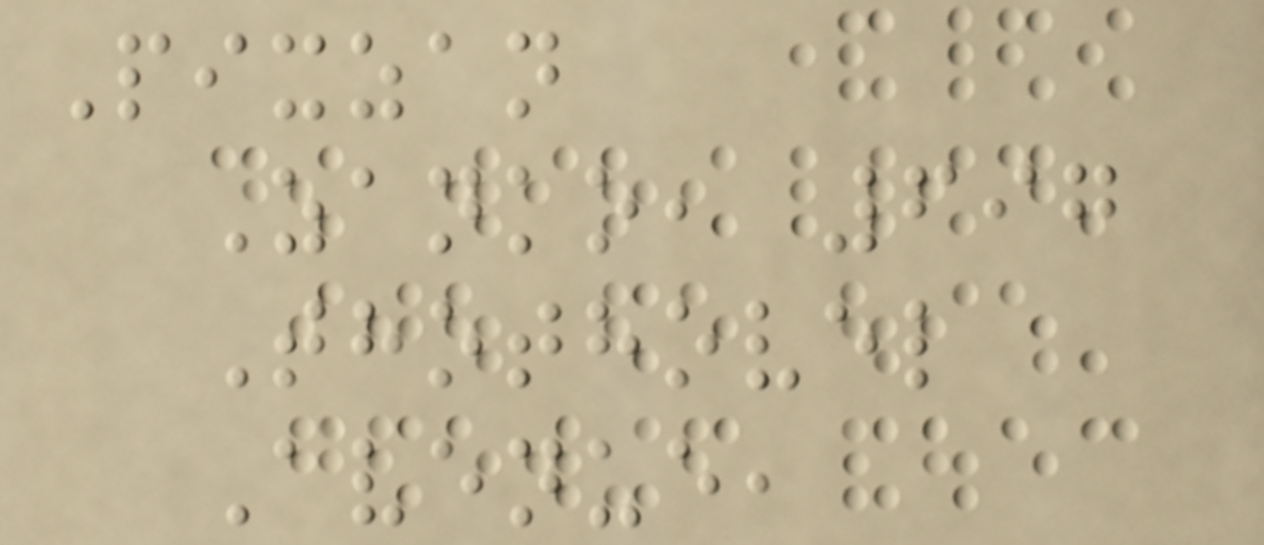Pixzan
Zanko, 697
Thothovel
Avenue,
